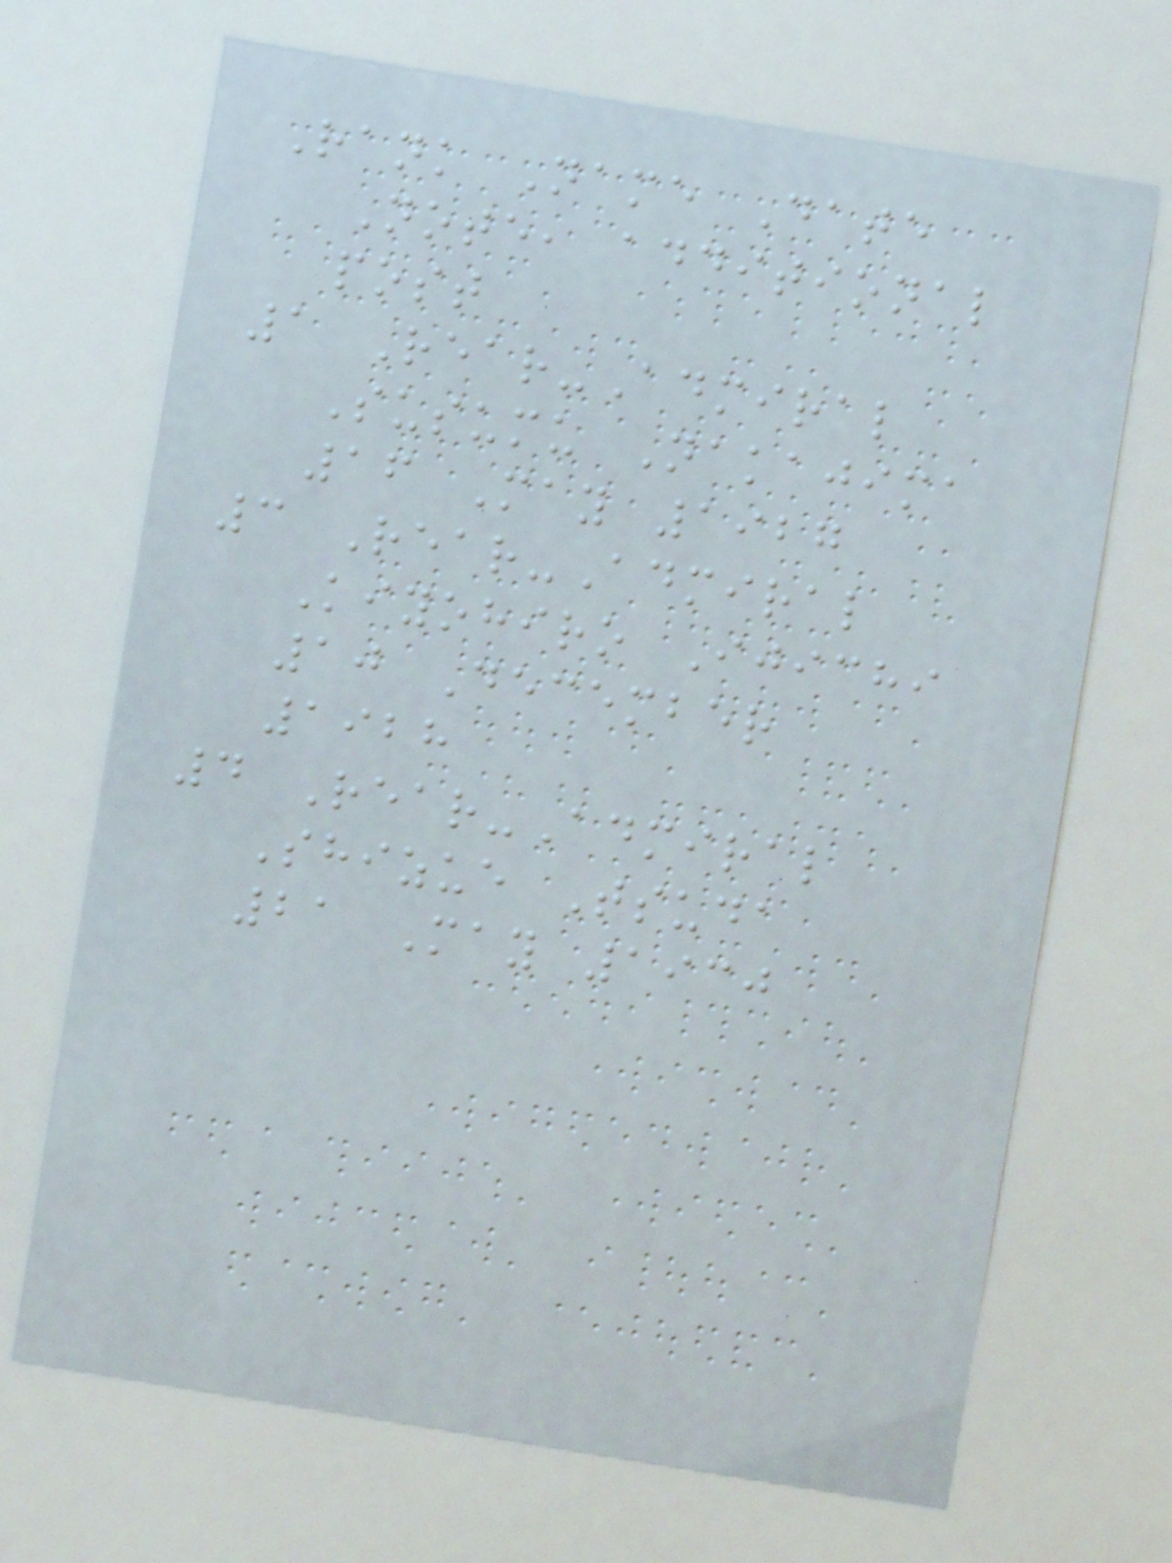Rank Name Date
Note, additional
post
1 Rear-Admiral
Susumu Nakajima
16 May 1927
3 Rear-Admiral
Kiyohiro Ijichi
10 December
1928
4 Rear-Admiral
Shizue Tsuda
21 May 1930
